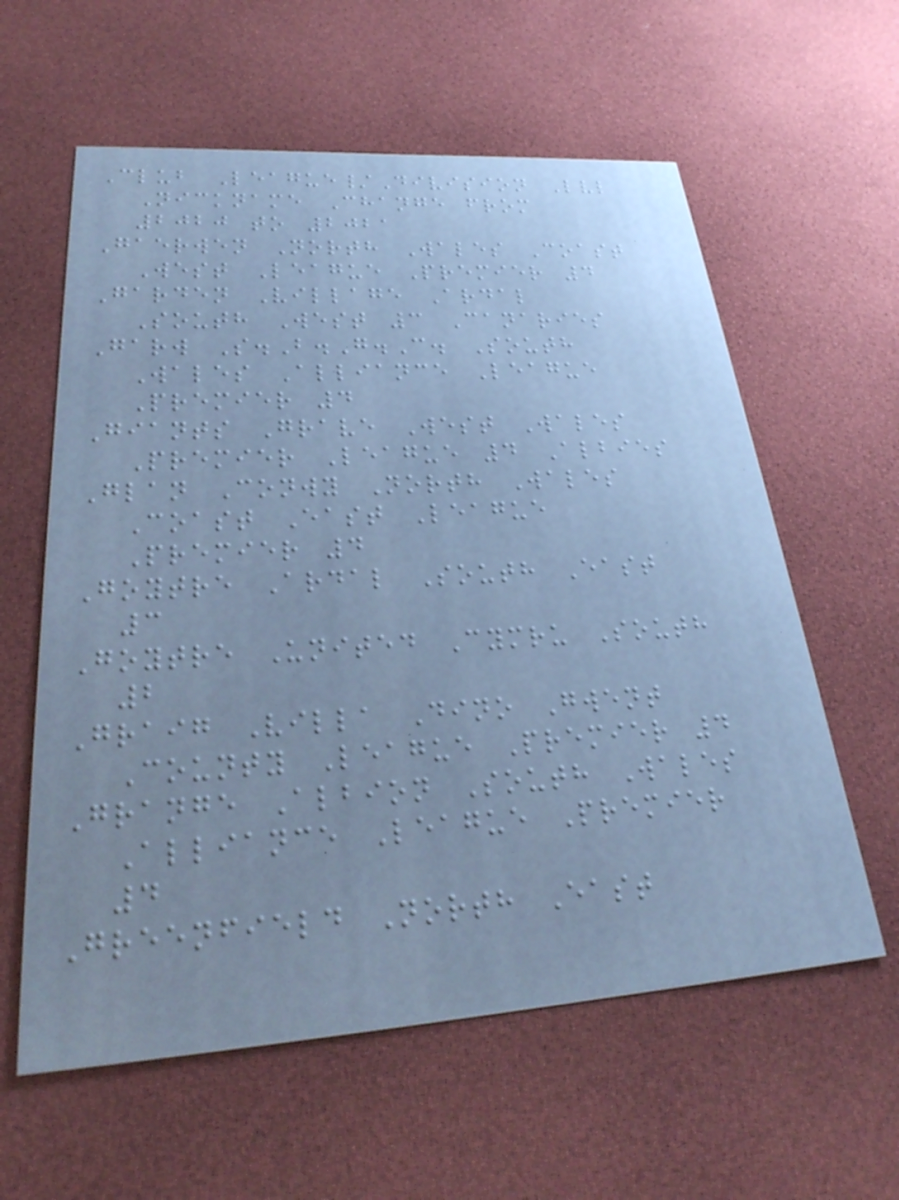Club League/Division Lvl
Nickname Change from
2020 to 2021
Gaerwen North Wales Coast
West League Premier 4
Garden Village Ardal
South West 3 Canaries
Garw S.B.G.C. South
Wales Alliance League
Premier 4
Giants Grave West Wales
Premier League 4 Albies
Glan Conwy North Wales
Coast East League
Premier 4
Goytre Ardal South East
3
Goytre United Cymru South
2
Graig Villa Dino Gwent
County League Premier 4
Grange Albion South Wales
Alliance League Premier
4
Greenfield North East
